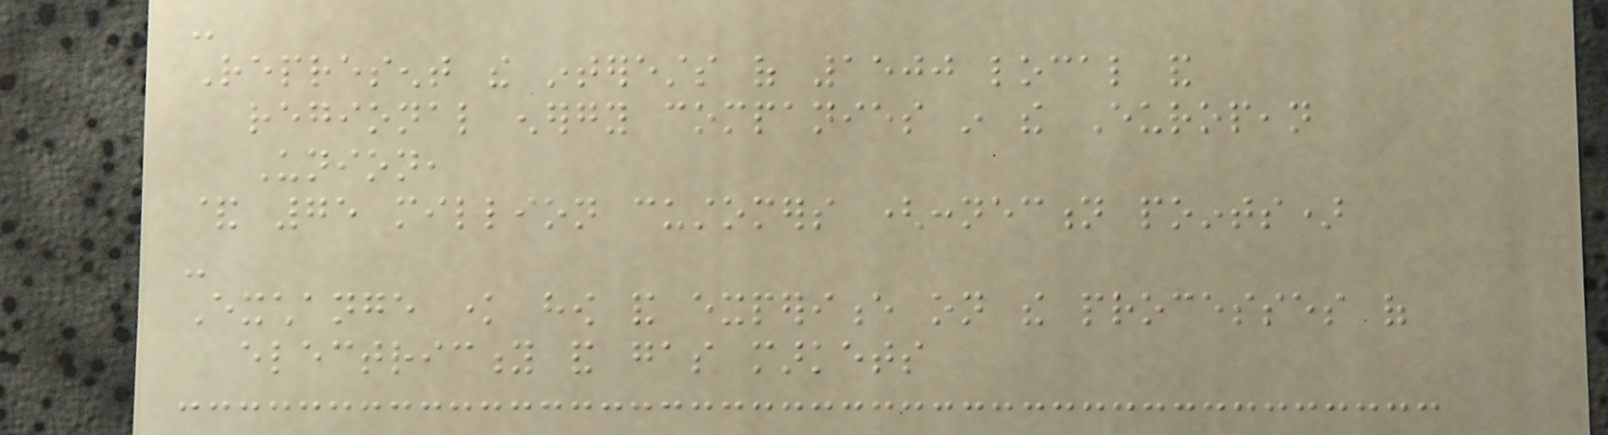-
Represent the interests of 1500 local and
regional energy companies in the European
Union,
& 75 million customers (connection points)
-
Exchange know how and experience on the processes of
electricity and gas markets
